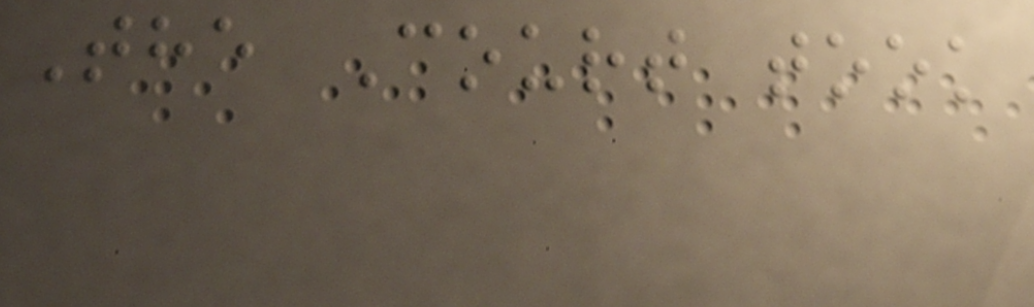The Court took
